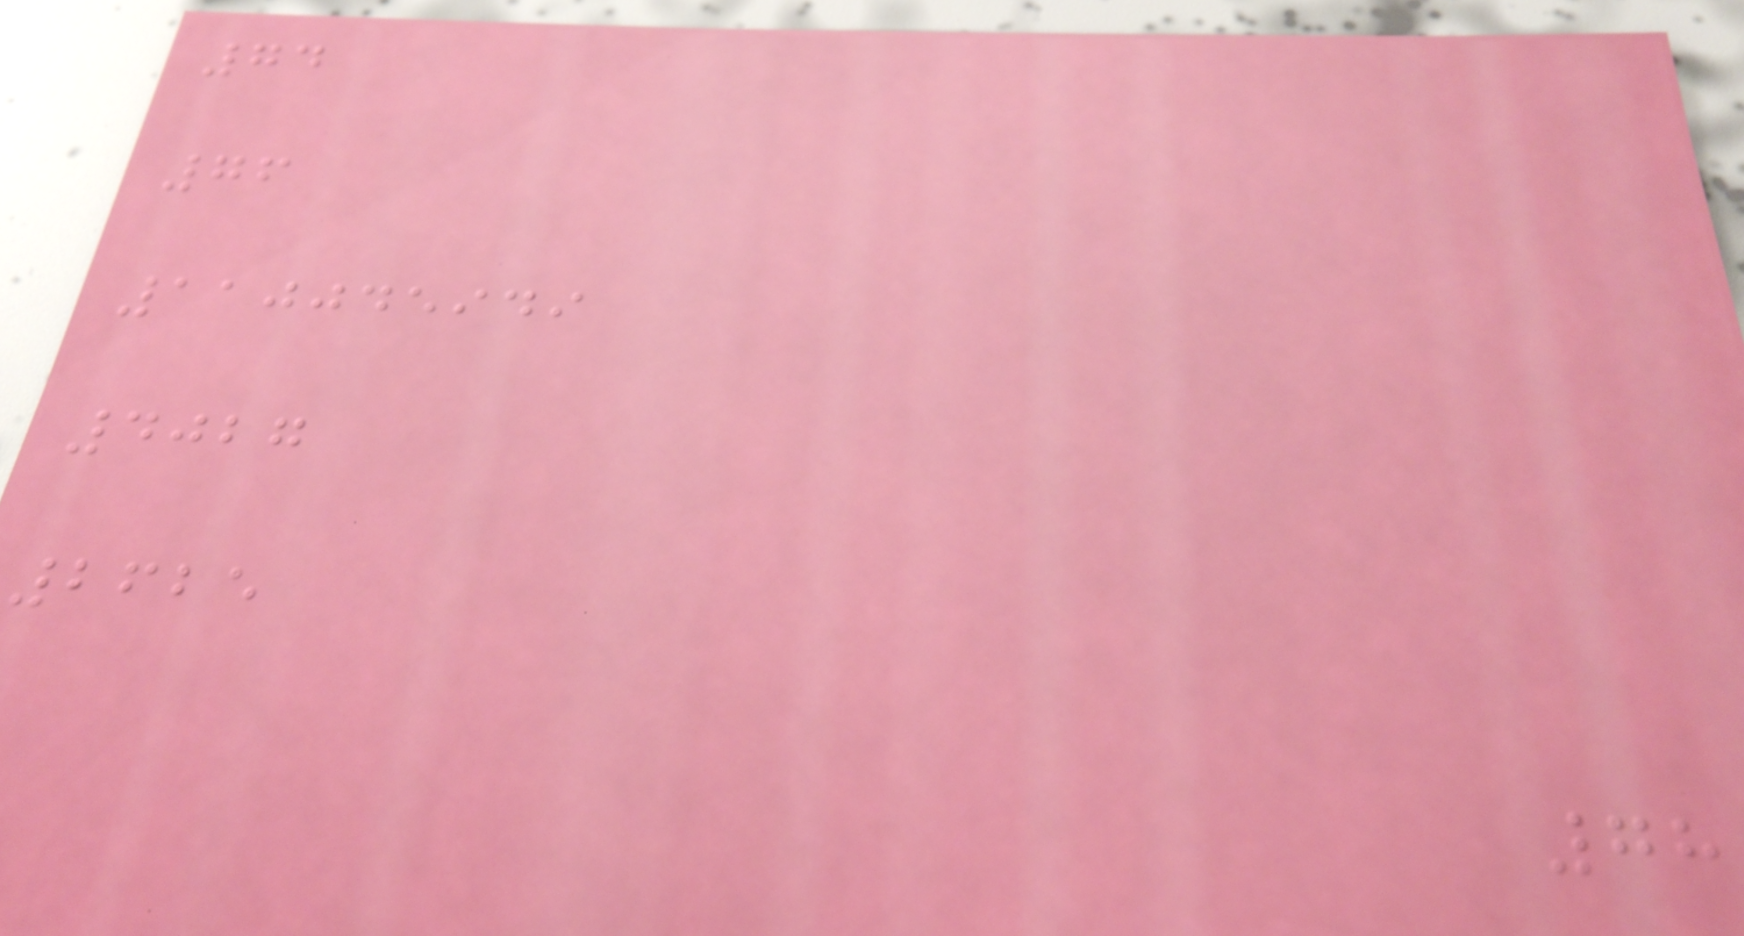74
76
110045949
4027
2625
78
